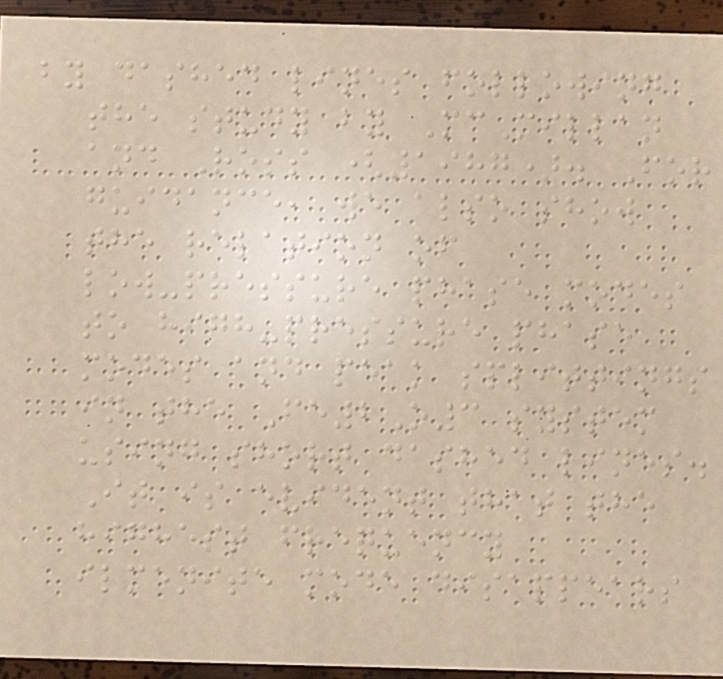by dashed lines following
the study by McMillan
and Ross (1987). For
guidance, we also show
the relation of
low-pressure phase modes
to high-pressure phase
modes and peak splittings
in the Fe2O3 system
using short dashed lines.
It is evident that the
highest frequency
ilmenite mode disappears
